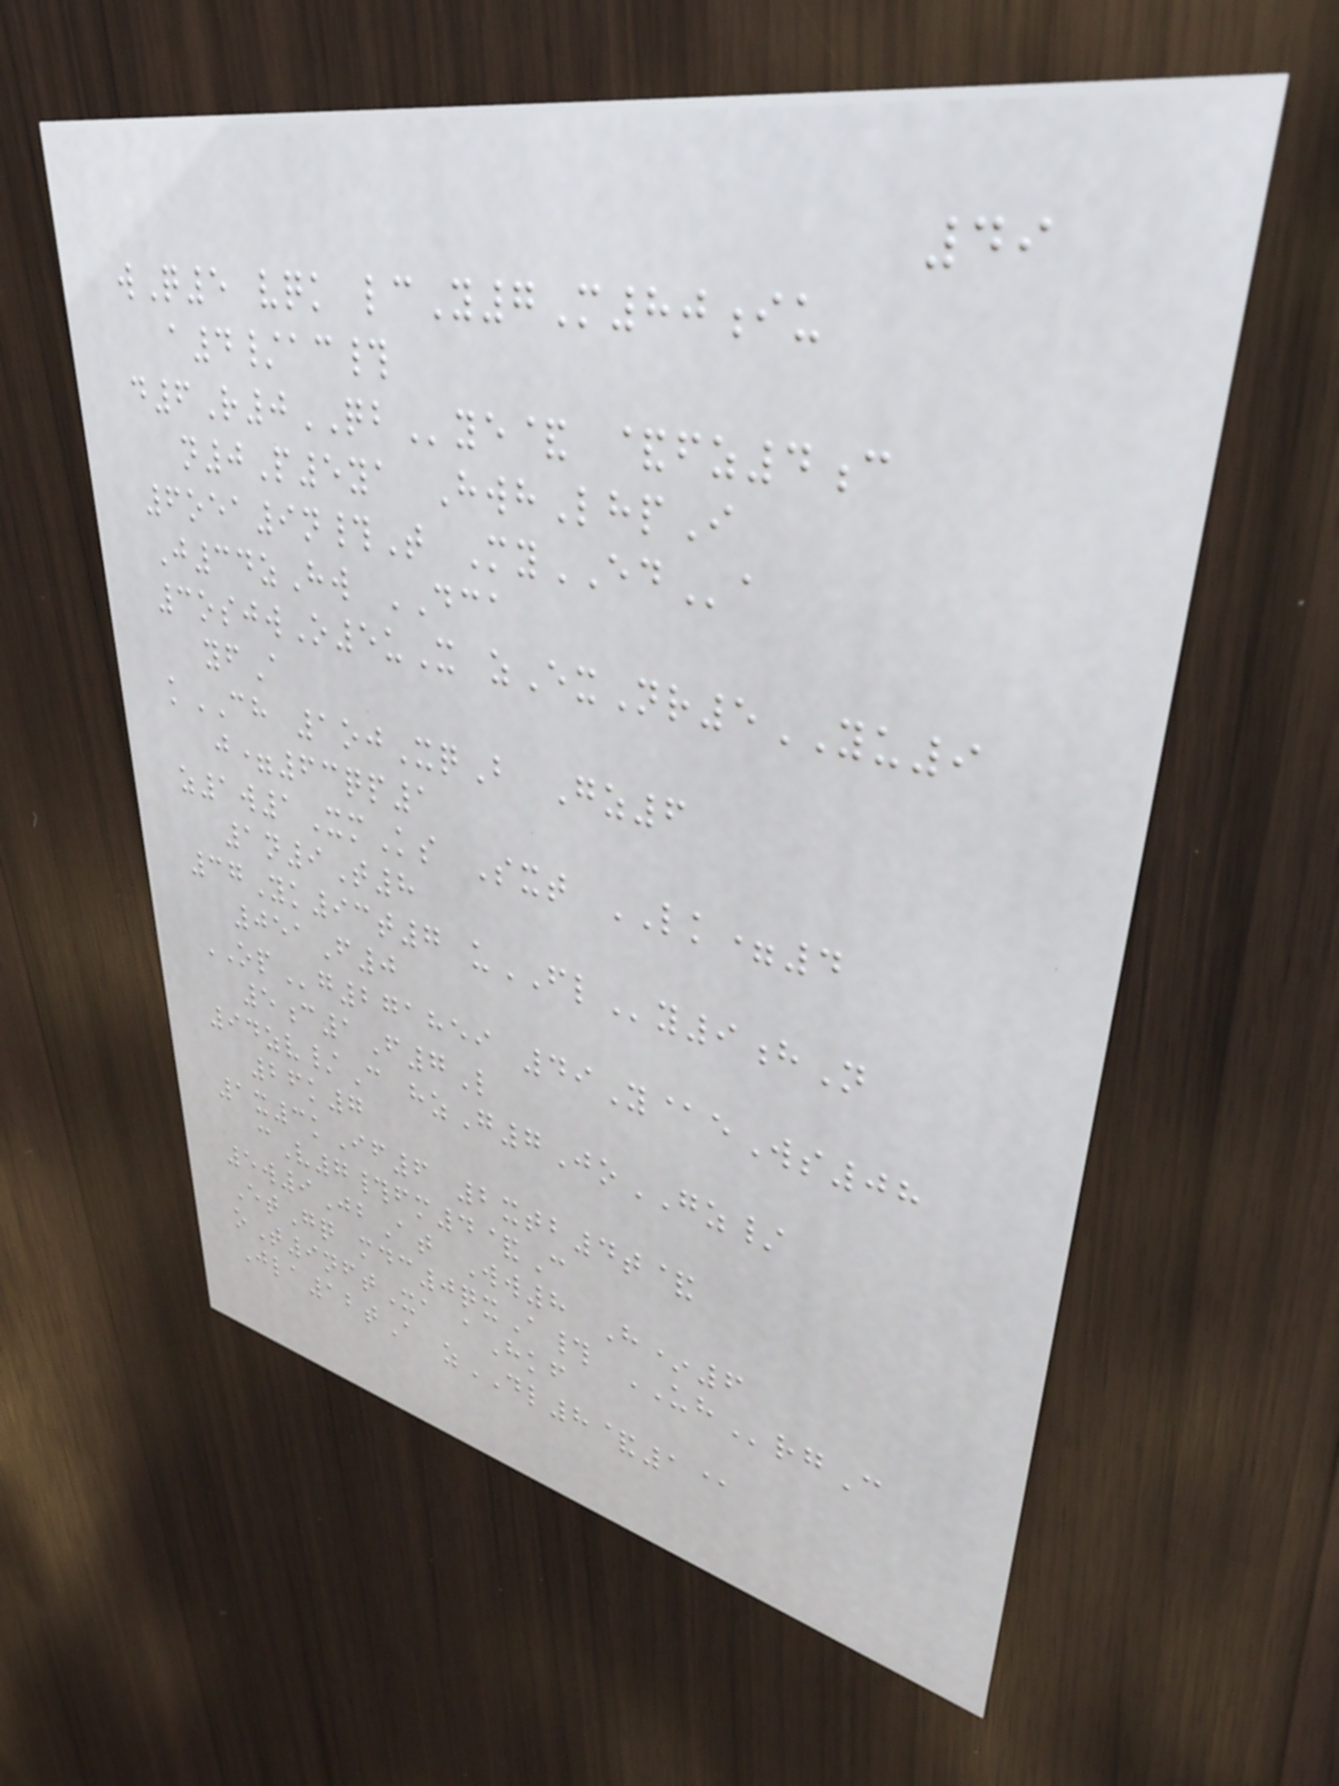49
wQ5 vqk lcY7M80iu
a4/ac#
d6R0QBye& &fz4c
n0P5ya HwhLhpI
6oea9n#T MyEDa
J34zHw DCA
3osjwO5uX zExNr5YU9
yfA
kCH 1ojXqB Gz6
j=63qp1
z1w1XmKs Sxt LK=4
1n9T8
37Yk93t7 uFLy9hN
051F0
OPg271859 49Y@eWs08
5c1F7L
94zv/C hzG7JoGZ/
26k7
1x3kIf6 2xtb4t&
cV7#fm4&C
5w9JbAt Ww8 H*6
EtGq mdc0qxA# UHrgC
oT9nftXa aHkf
Jla12tA zDL8&1@
